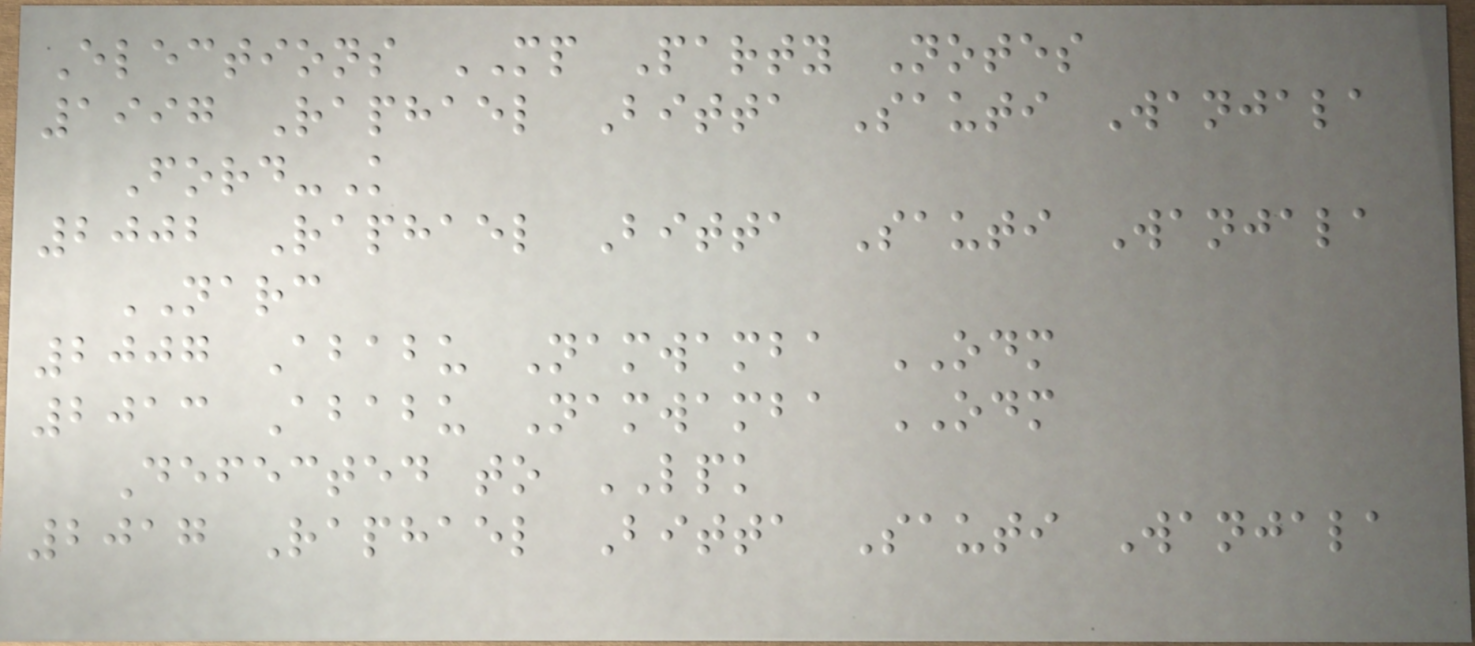Elections MP Party Notes
1997 Raphael Bitta Sauti Wanjala
Ford-K
2002 Raphael Bitta Sauti Wanjala
NARC
2007 Ababu Namwamba ODM
2013 Ababu Namwamba ODM
Defected to LPK
2017 Raphael Bitta Sauti Wanjala
